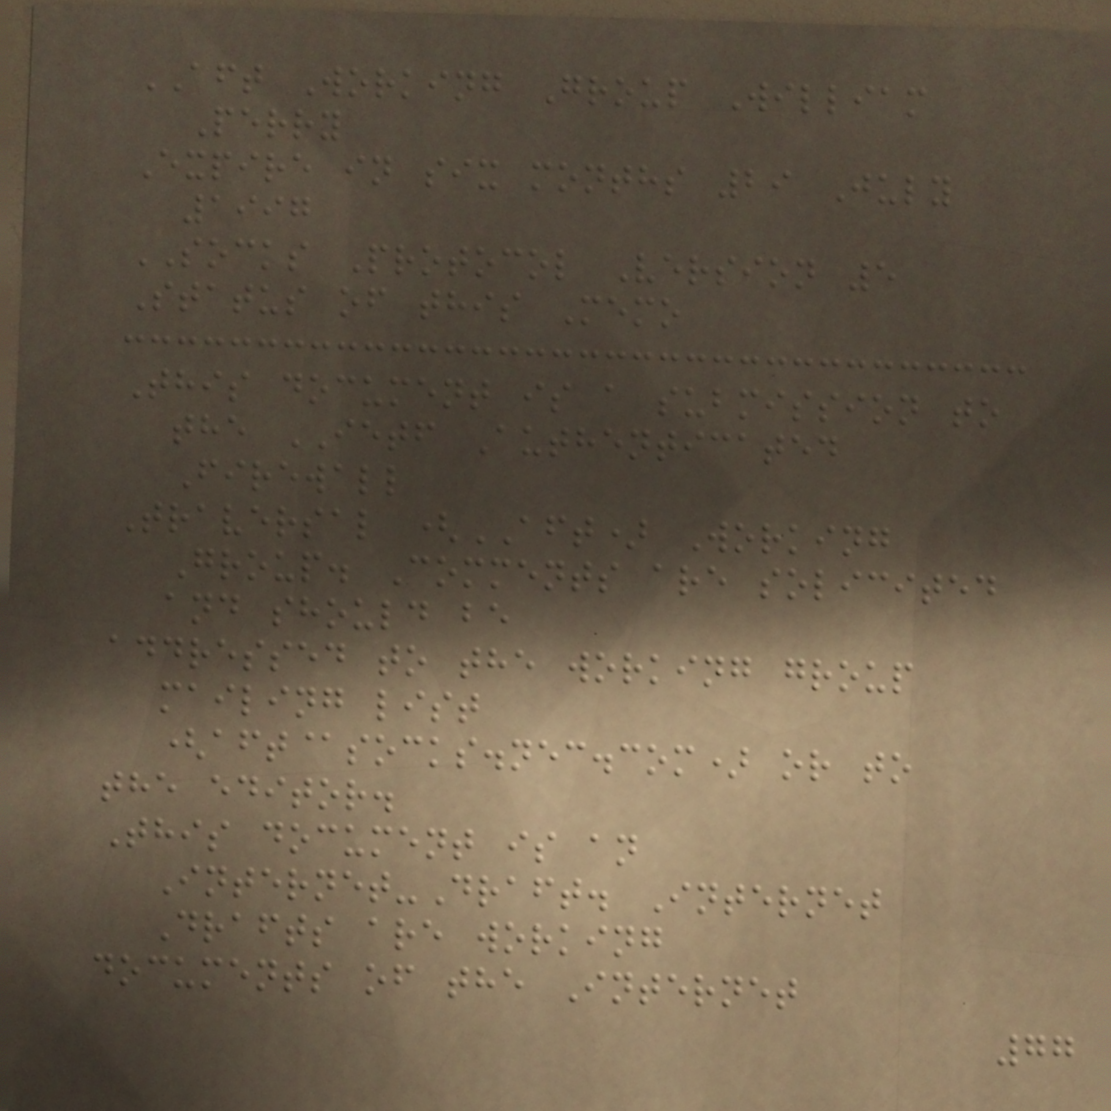AFT Working Group William
Perry
Expire in six months 29 July
1997
SOCKS Protocol Version 5
Status of this Memo
This document is a submission to
the IETF Authenticated
Firewall
Traversal (AFT) Working
Group. Comments are solicited
and should be
addressed to the working group
mailing list
(aft@socks.nec.com) or to
the editor.
This document is an
Internet-Draft. Internet
Drafts are working
documents of the Internet
77
